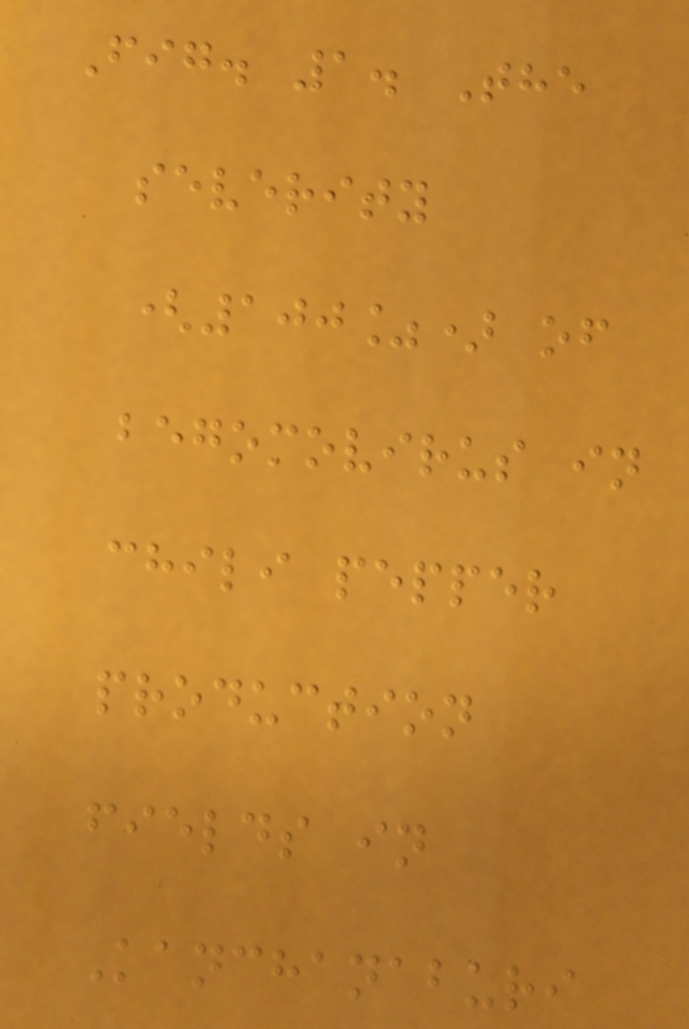Fig. 1. The
severity
(100%) of
begomovirus in
chili pepper
production
fields in
Kanchanaburi
